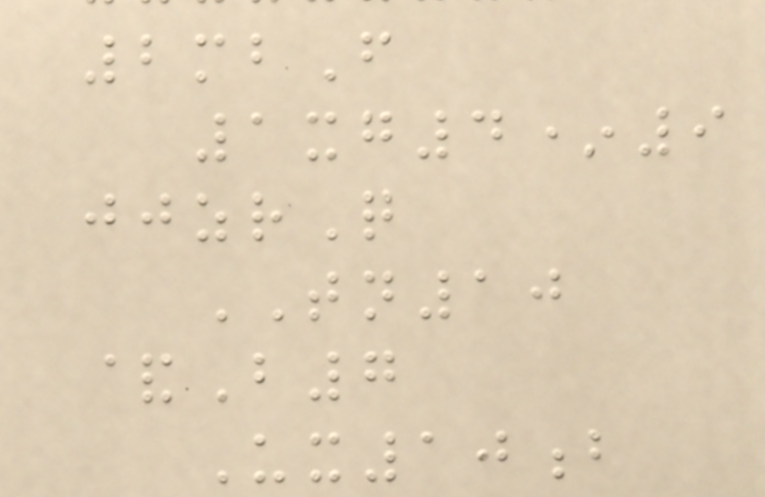2mbF
1xg4*9
jjzrQ
TN10
&B7
Ux10b
